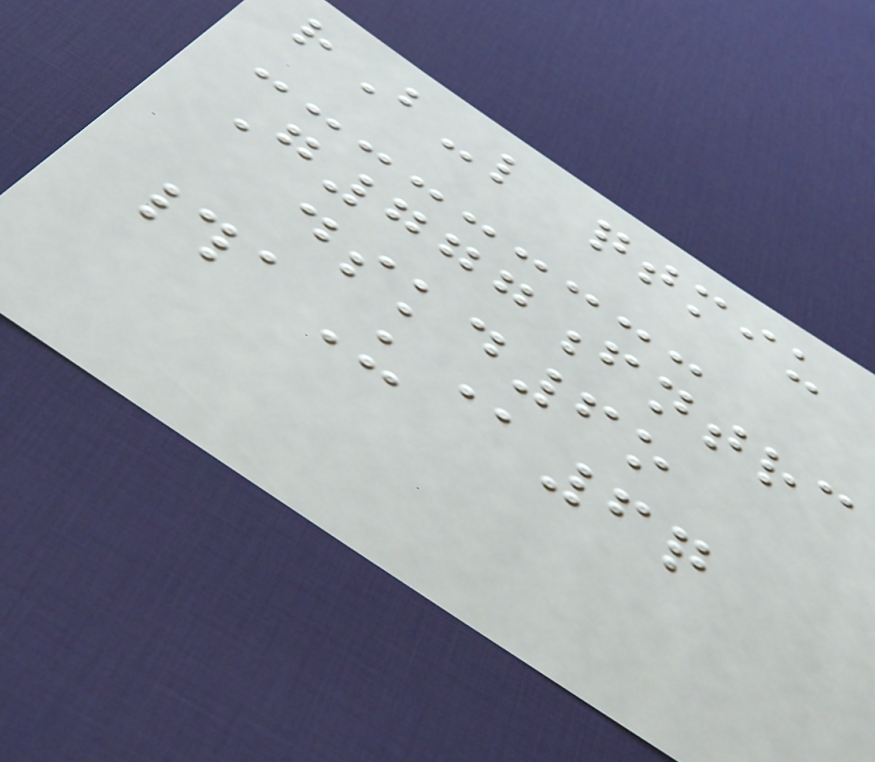rB-l qtmiu
G777fntrc
dskd6o
#aU@6q
